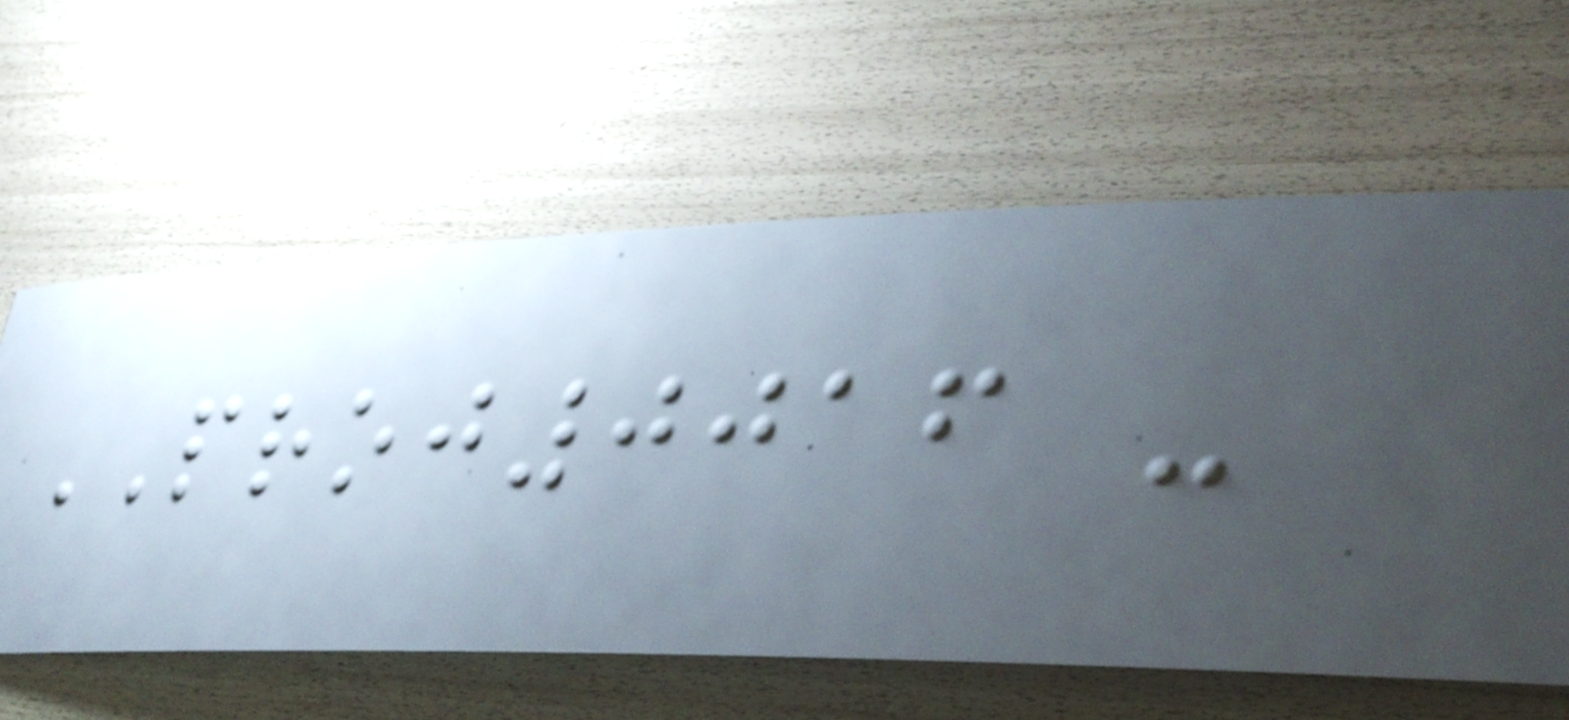PROJ0016 -
